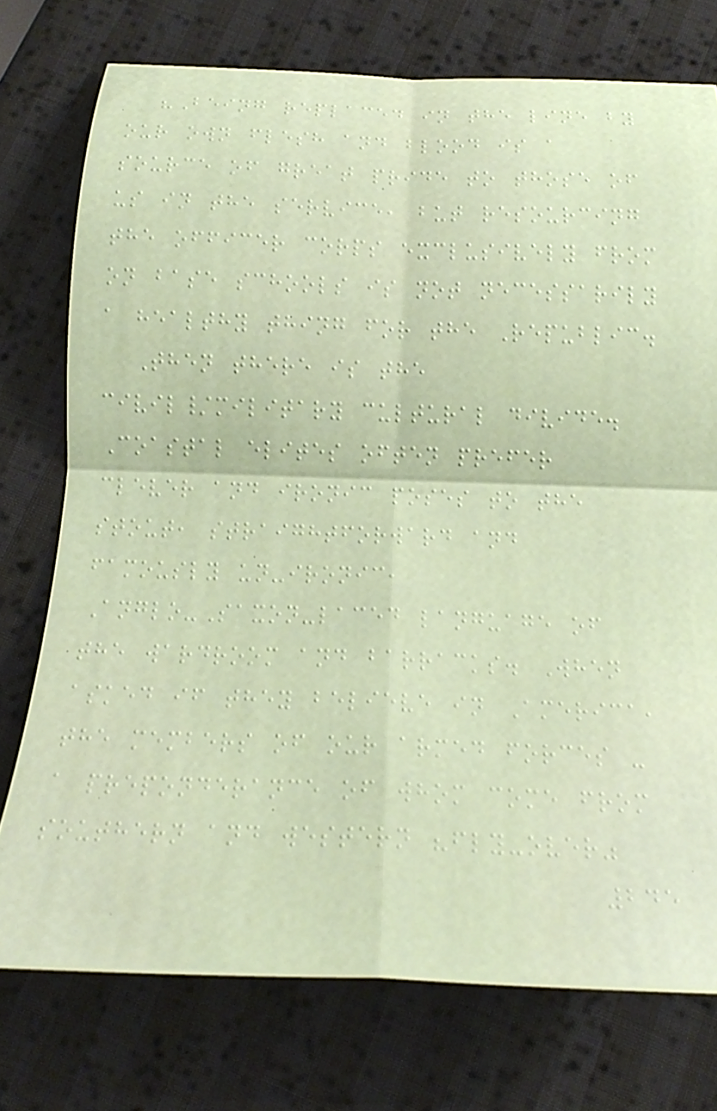"Being replaced in the line by
our own flesh and blood is a
source of great pride to those of
us in the service, but resourcing
the officer corps exclusively from
on base schools is not necessarily
a healthy thing for the Republic.
Then there is the
civil/military cultural divide.
Coastal elites often prefer
clever and ironic poses to the
stout, straightforward and
famously un-ironic,
Anglo-Saxon-laced language of
the wardroom and barracks. When
asked if they believe in America,
the members of our armed forces -
a preponderance of whom come from
southern and western "fly-over"
245
